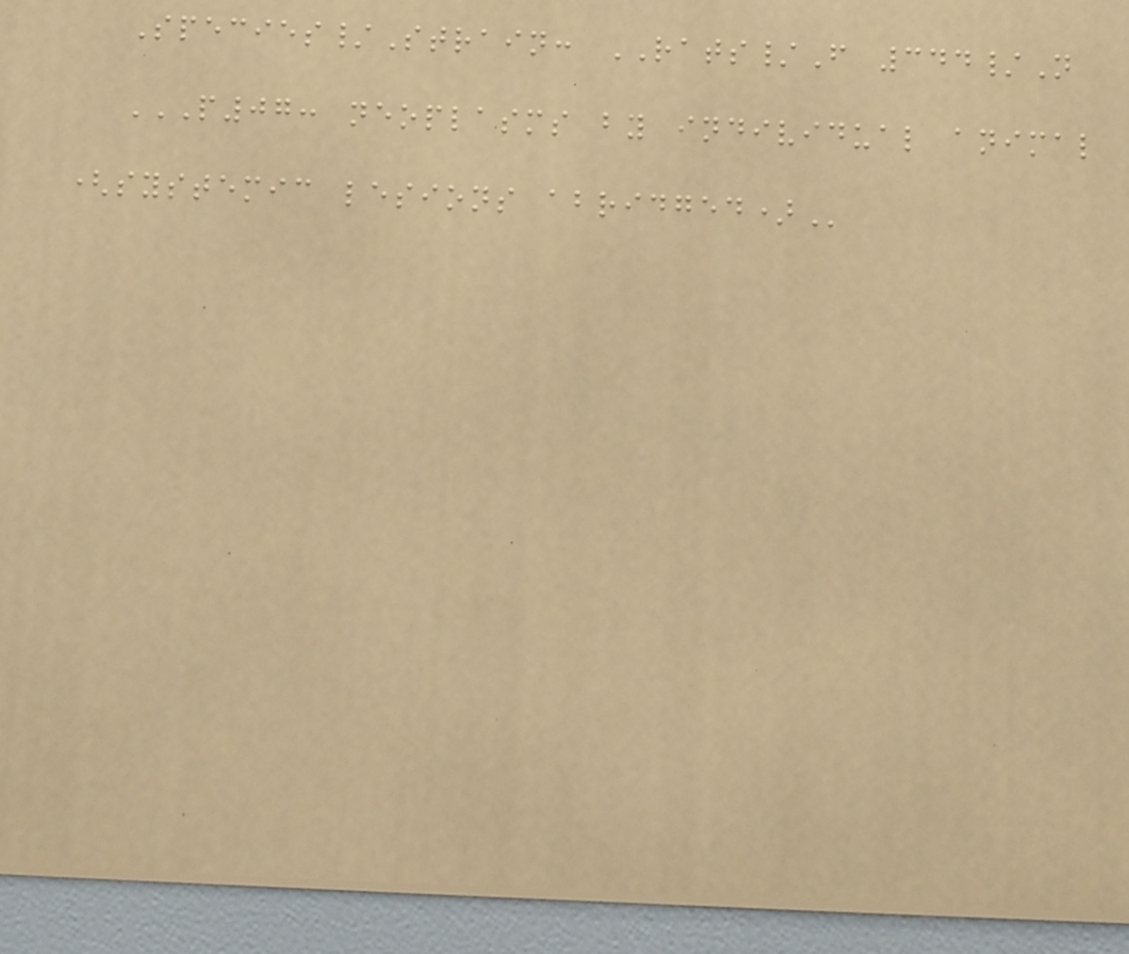Species/Strain: RATS/F 344/N
P07: NEOPLASMS BY INDIVIDUAL ANIMAL
(SYSTEMIC LESIONS ABRIDGED)
